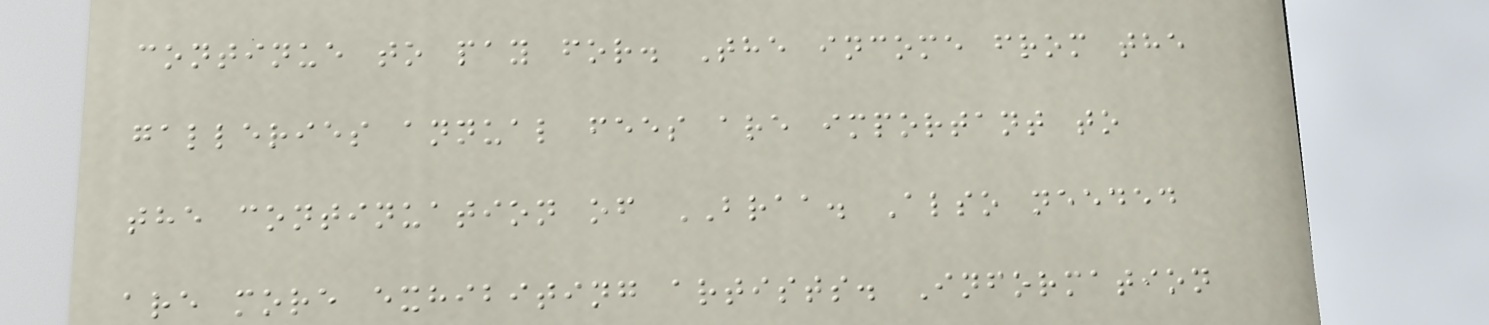continue to pay for. The income from the
galleries annual fees are important to
the continuation of BRAA. Also needed
are more exhibiting artists. Information
